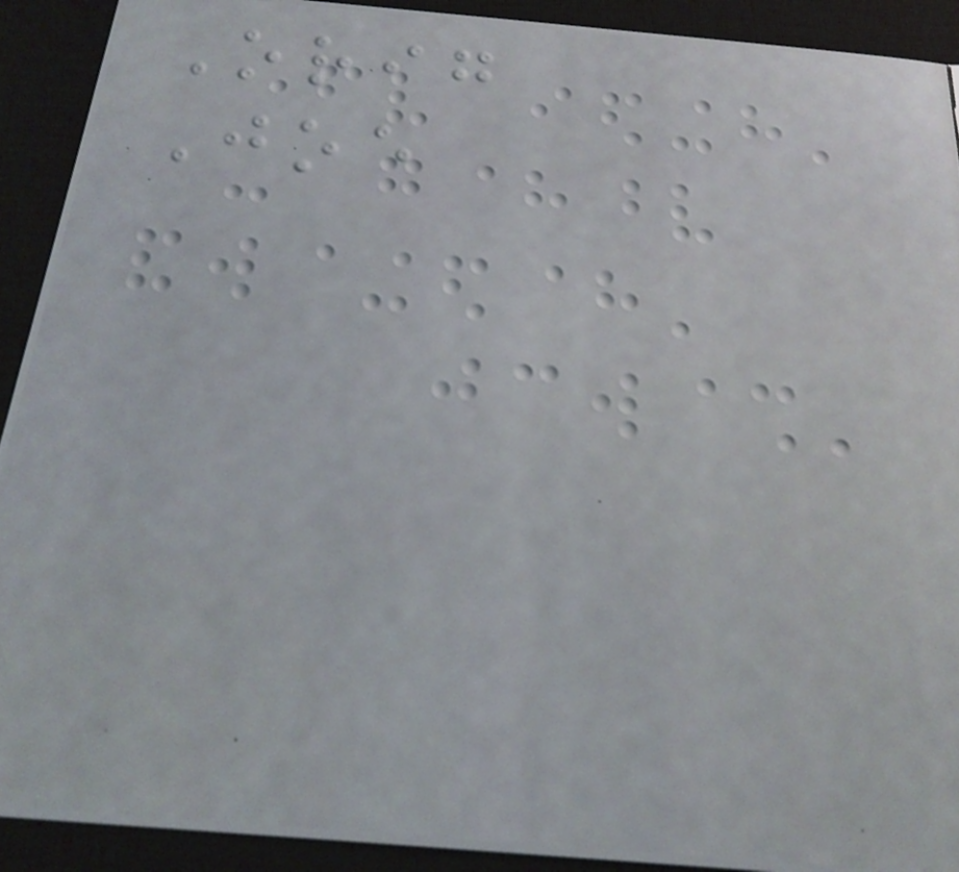Orig
Joe
